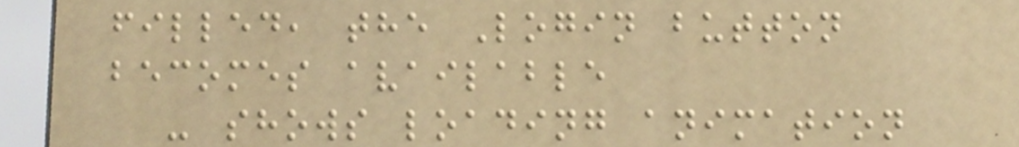filled, the Login button
becomes available
- shows loading animation
